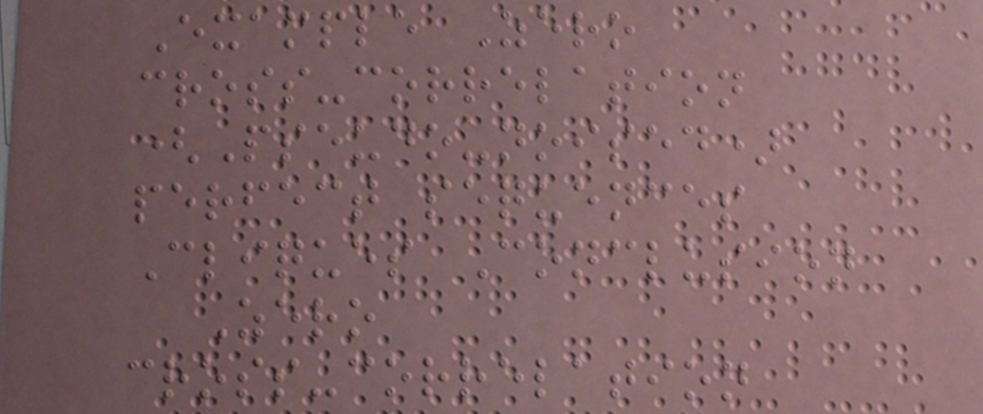Example Zero
cross-correlation
(Pseudo-noised)
perfect sequences
Cliques Conclusion
Zero
cross-correlation
